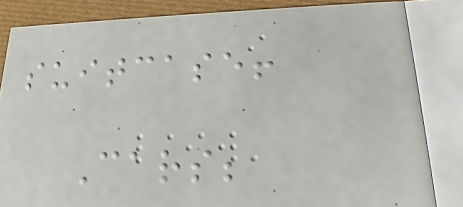suitcase!
Cars;
